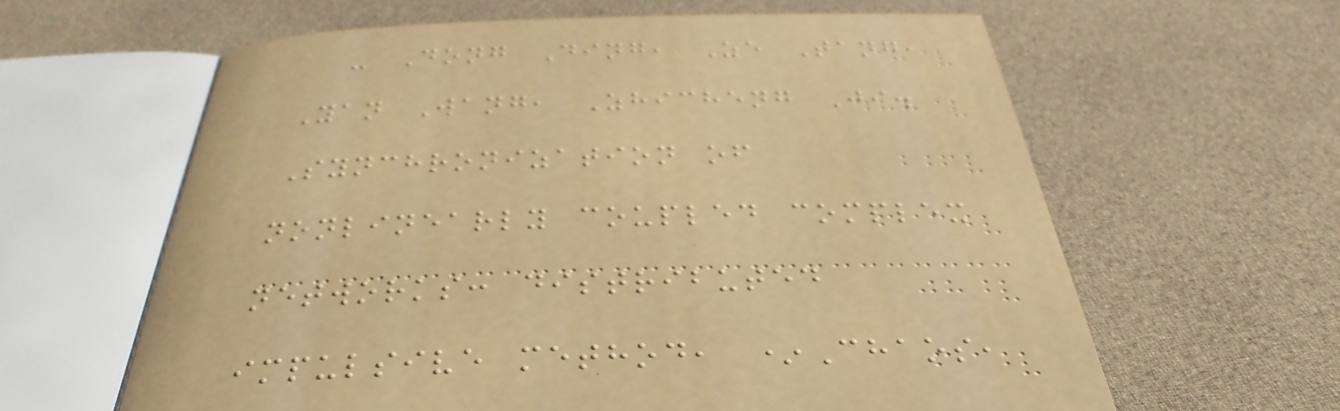- Dong Ding, Ze Tang,
Yan Wang, Zhicheng Ji.
Synchronization of
nonlinearly coupled complex
networks: distributed
impulsive method, *Chaos,
